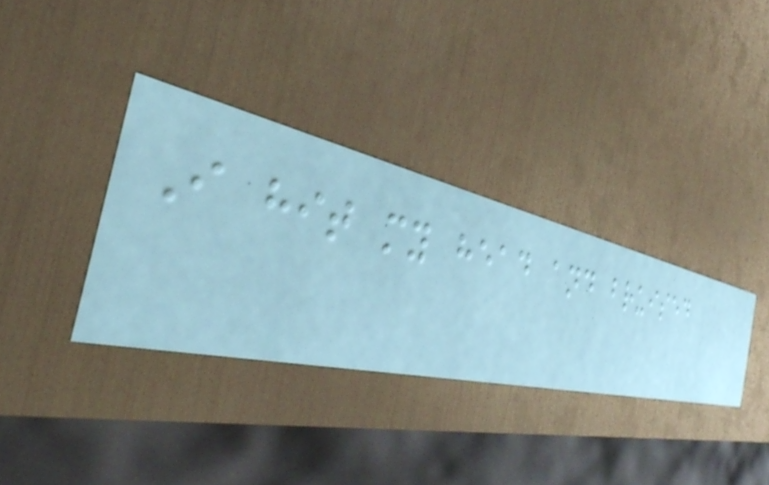I hit my head and bruised
